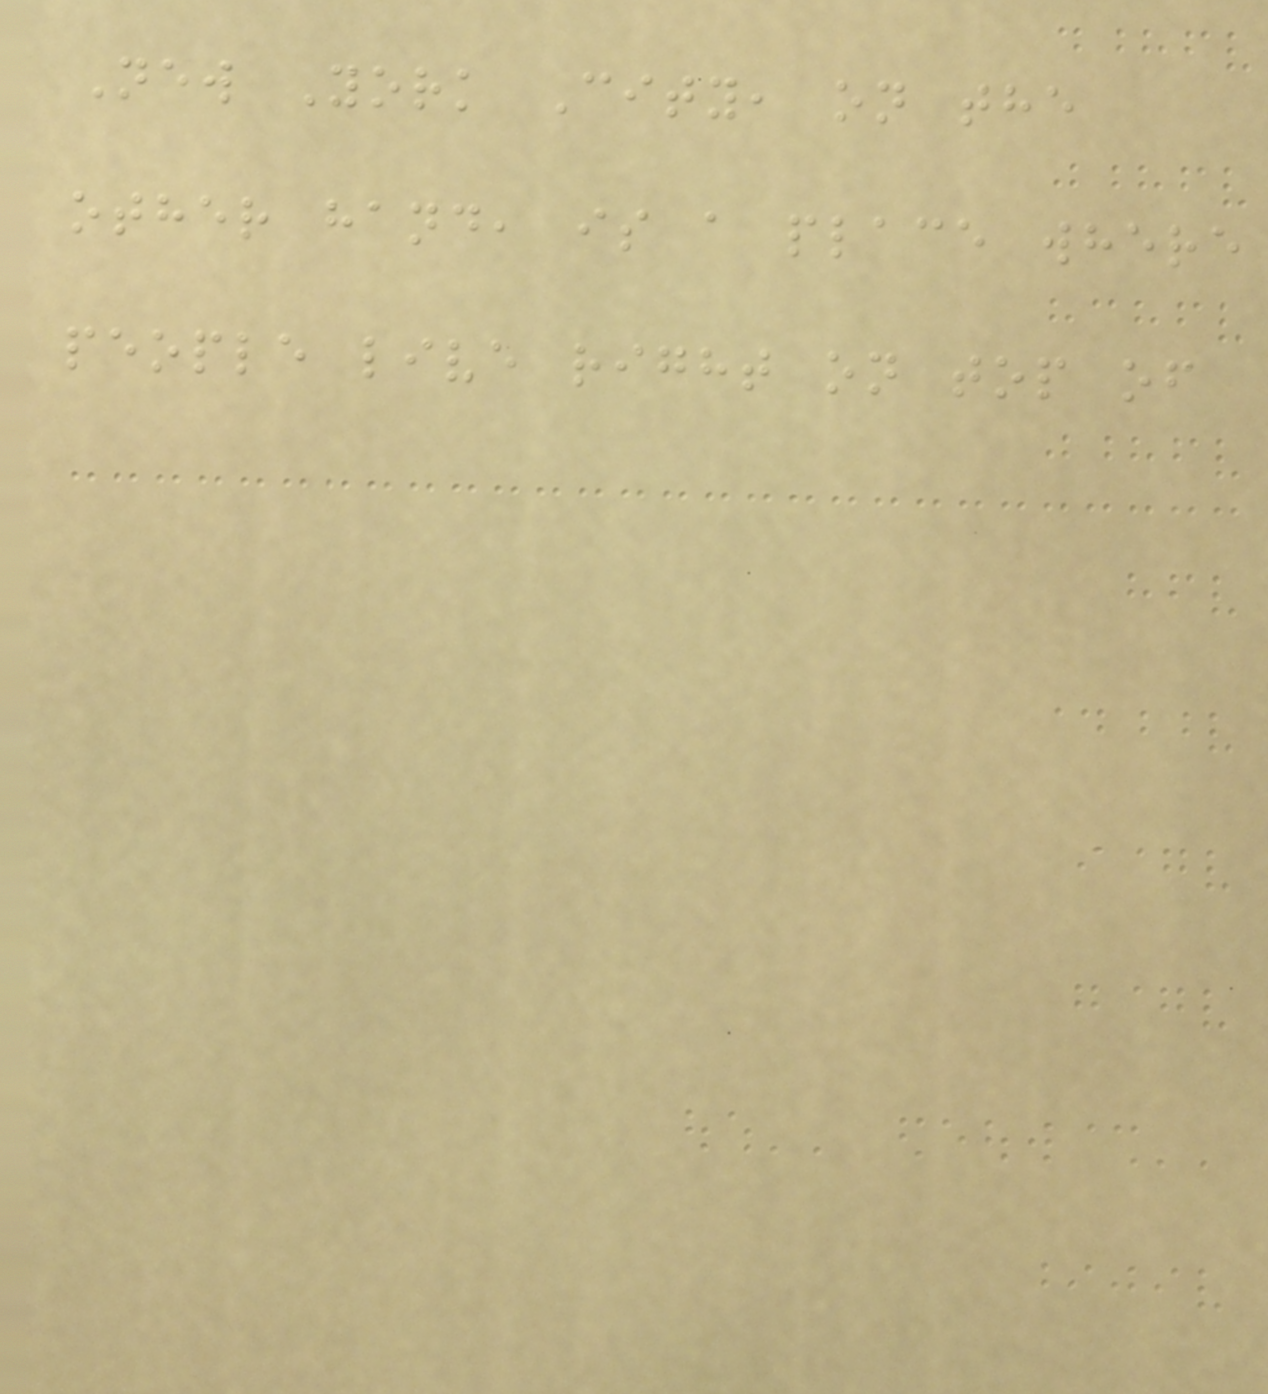New York City, on the
other hand, is a place where
people live right on top of
